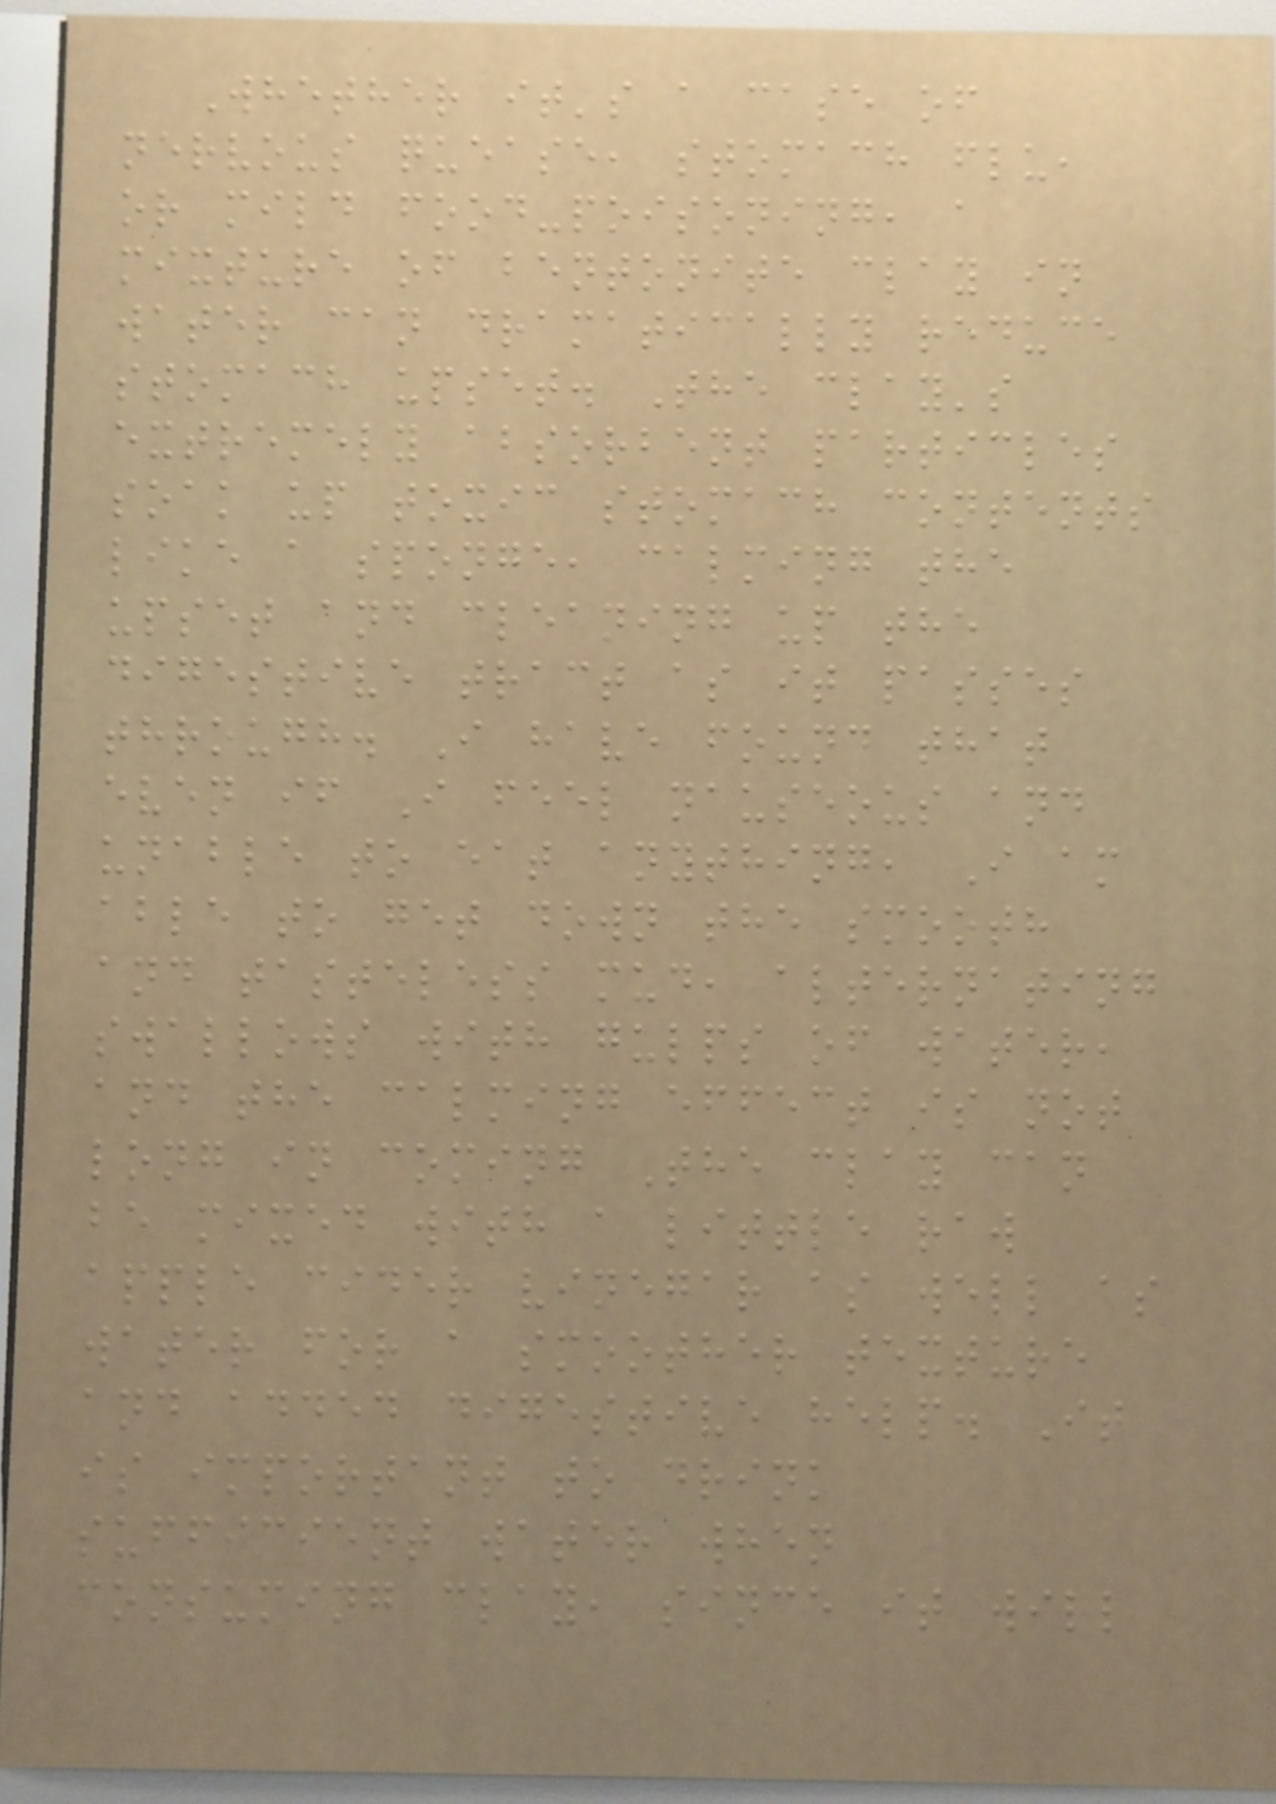Whether it's a case of
nervous quease, stomach flu,
or mild food-poisoning, a
mixture of bentonite clay in
water can dramatically reduce
stomach upset. The clay's
extremely absorbent particles
soak up toxic stomach contents
like a sponge, calming the
upset and cleaning up the
digestive tract as it passes
through. I have found that
even if I feel nauseous and
unable to eat anything, I am
able to get down the smooth
and tasteless mud, alternating
swallows with gulps of water,
and the calming effect is not
long in coming The clay can
be mixed with a little raw
apple cider vinegar as well as
water for a smoother texture
and added digestive help. It
is important to drink
sufficient water when
consuming clay, since it will
